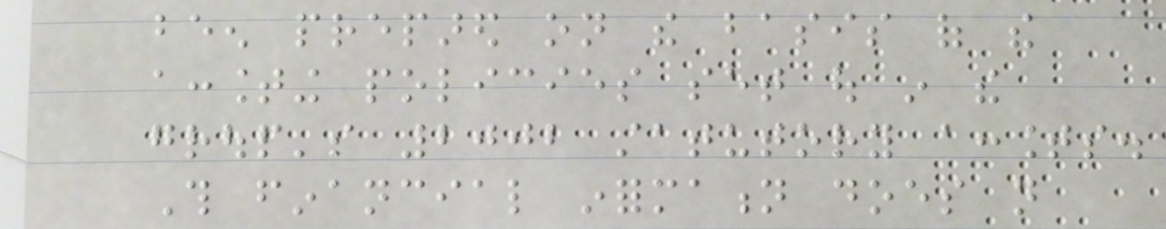been prepared on the basis of the
accounting policies set out in the
group's 2002 statutory accounts.
This financial information does not
